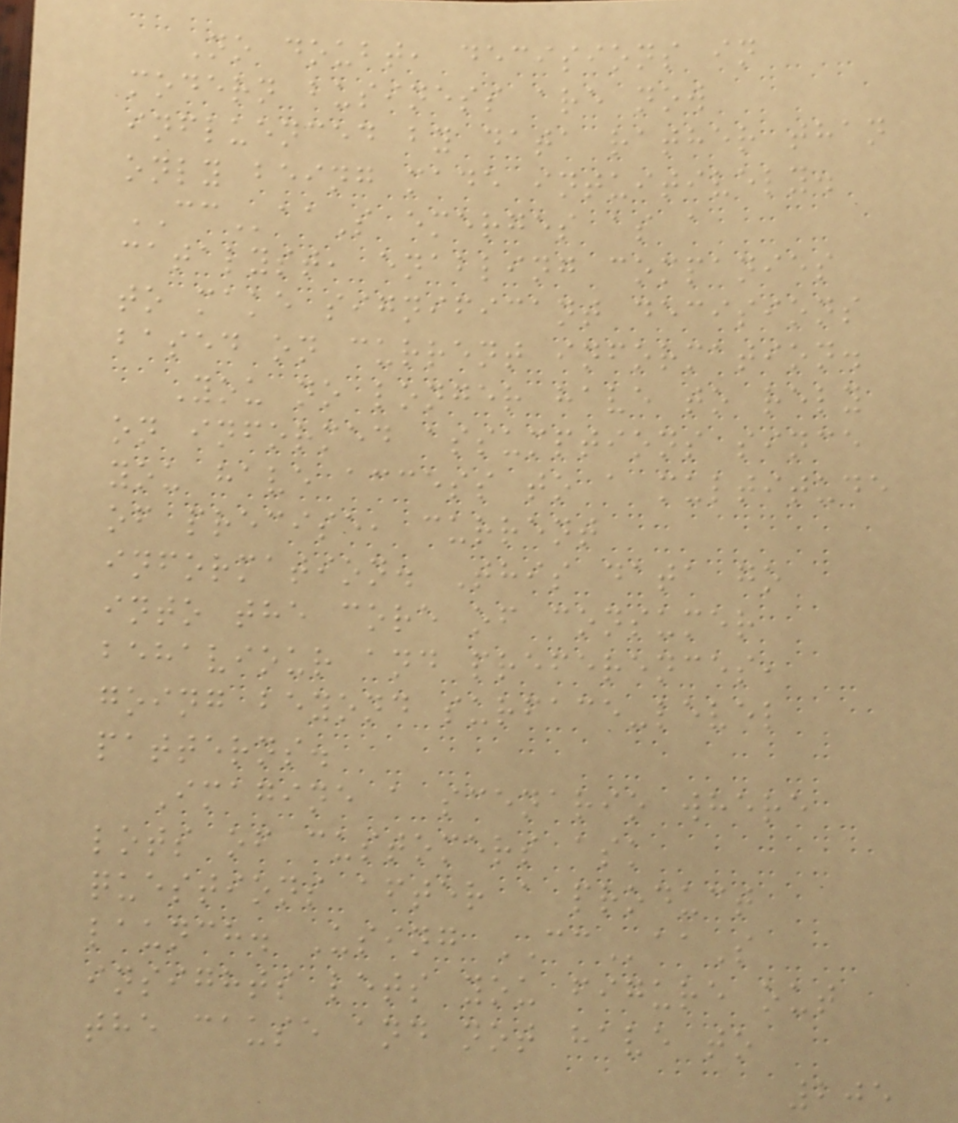No doubt, decisions in
modern business are now
influenced by data rather than
only being made intuitively.
CCaaS emerges as a
catalyst, enabling companies
to make significant decisions
based on current information.
You no longer have to rely
on informed assumptions since
you have access to a multitude
of precise, current
information. This data go
into the core of consumer
behaviour and preferences,
going beyond surface-level
patterns.
Imagine a scenario where
lots of customers ask
questions after a product
launch. Using CCaaS
insights lets you figure out
the cause and not have to
205
